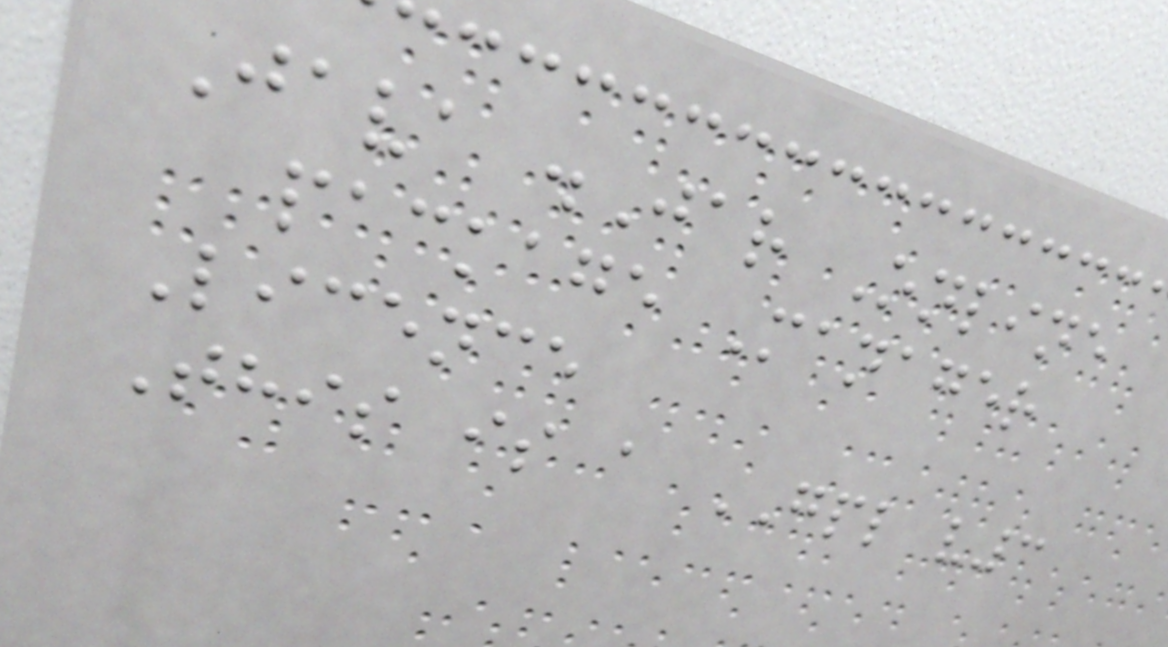Java .Jar Online
package Manager
Licence
This is a GPL v3
